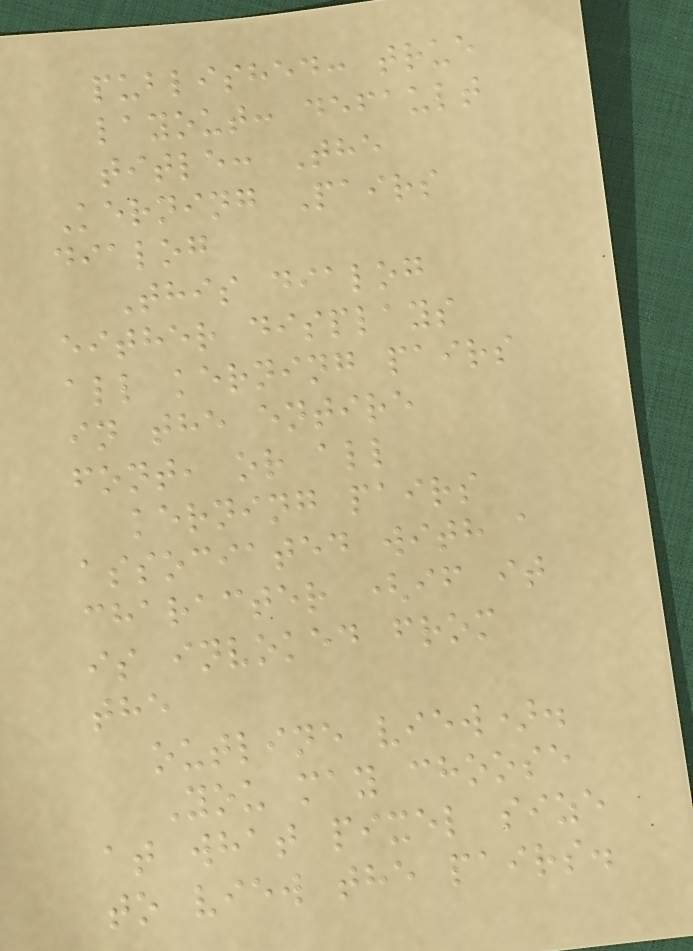published: true
layout: default
title: The
Kerning Pairs
dialog
This dialog
either displays
all kerning pairs
in the entire
font, or all
kerning pairs
associated with a
character (if it
is invoked from
the
outline view).
You may choose
at what pixel size
to view the pairs.
